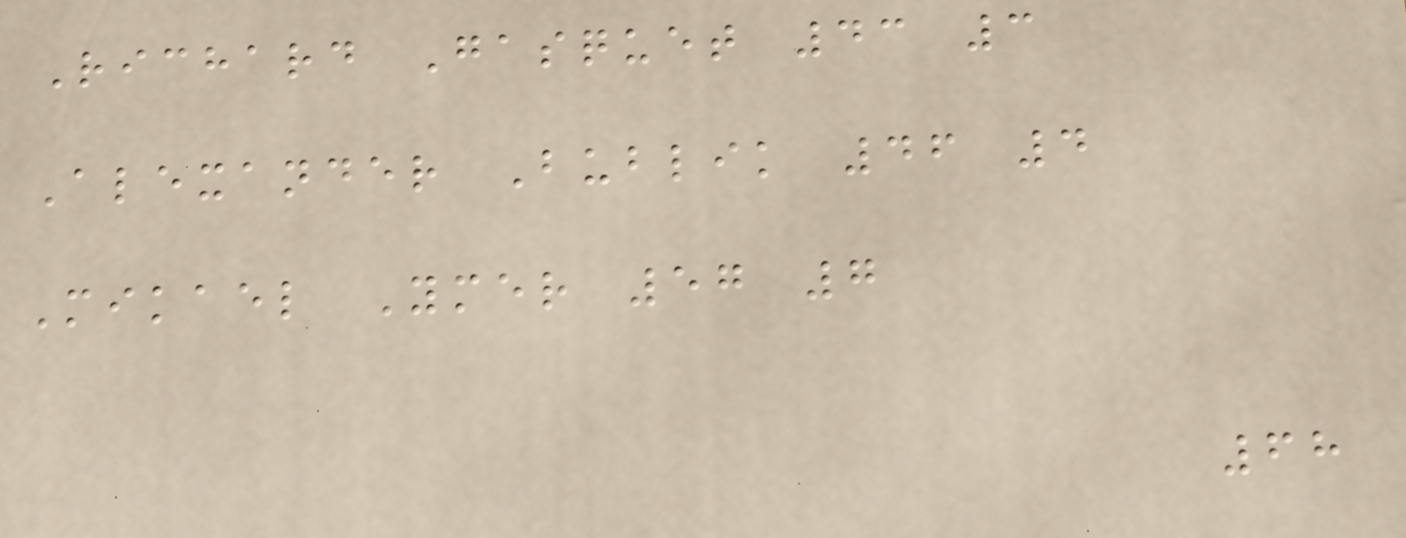Richard Gasquet 43 3
Alexander Bublik 46 4
Mikael Ymer 57 7
68
